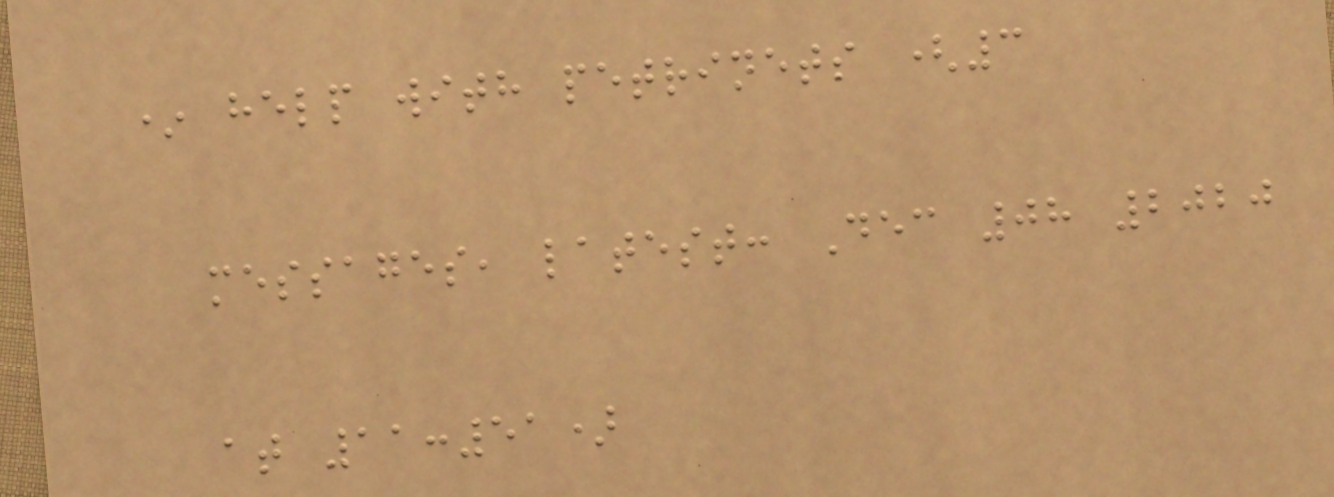* help with petrinets (3
messages, latest: Dec 08 2020
at 11:51)
